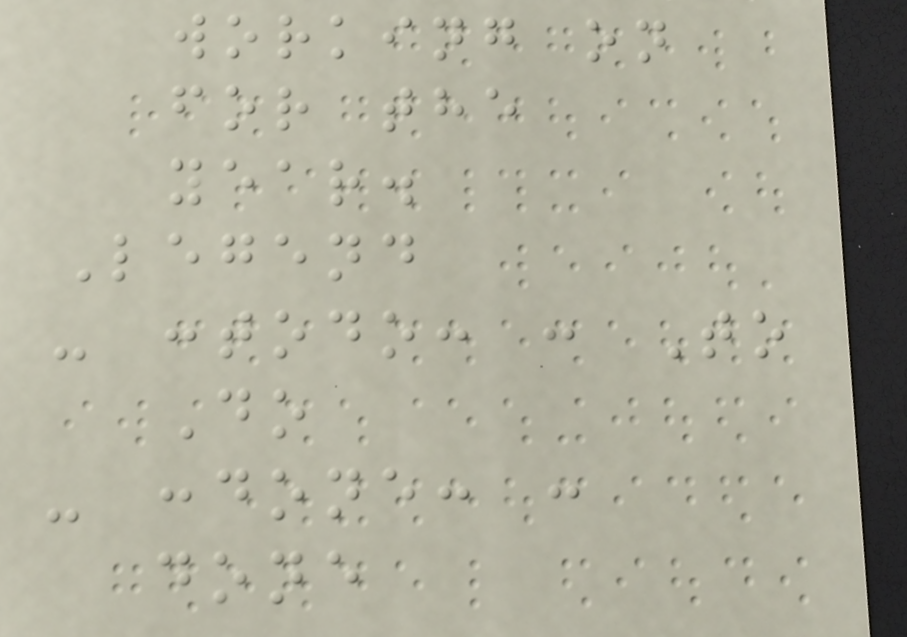working on
for the
year.
Legend
- :todo: : To
Do
- :done: :
done
